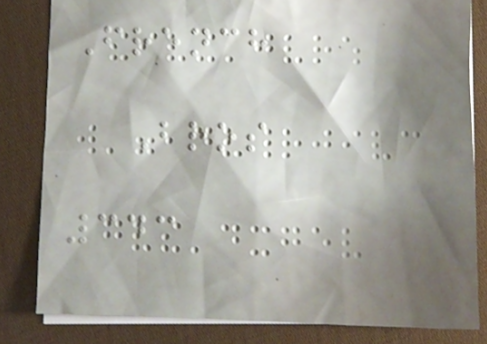French
Bros
343
